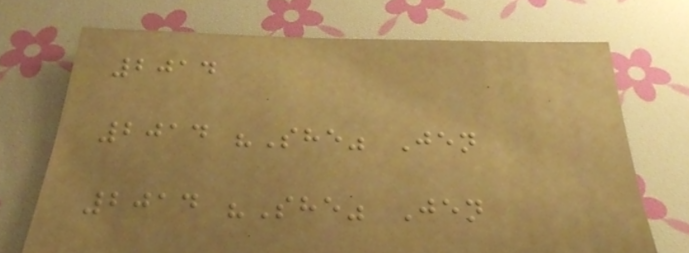2014
2014 "She" Jen
2014 "She" Jen
